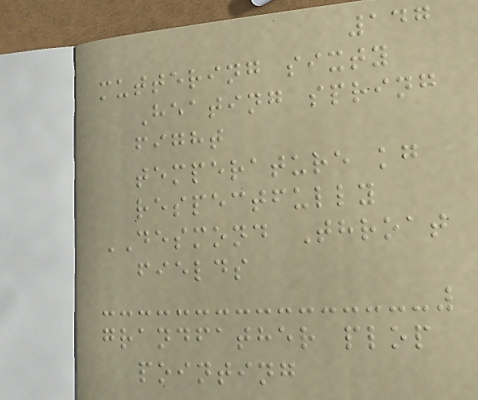147
muttering sixty
Heating spring
fight
temperature kg
respectfully
DESMOND Throat
fields
grandfather plop
pointing
